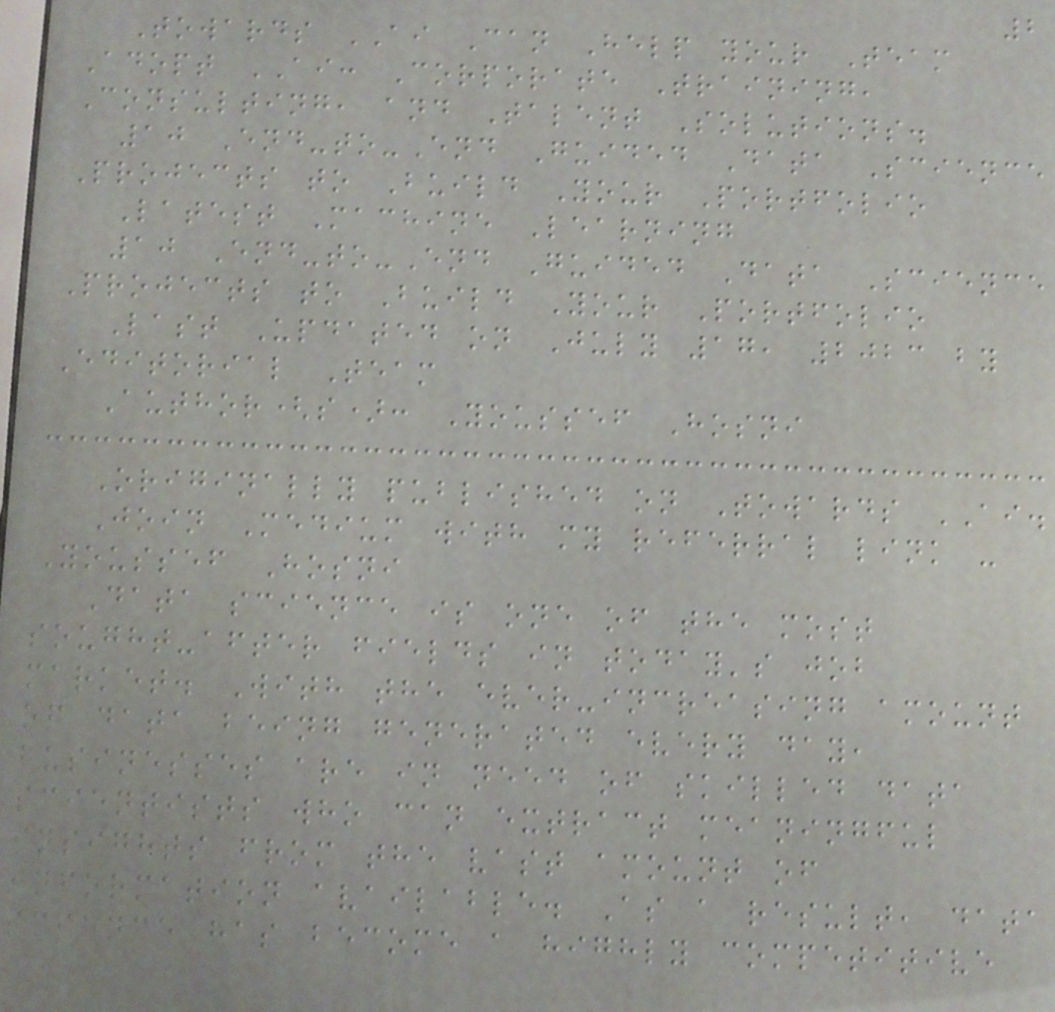2
Towards AI Can Help your Team
Adopt AI: Corporate Training,
Consulting, and Talent Solutions.
10 End-to-End Guided Data Science
Projects to Build Your Portfolio
Latest Machine Learning
10 End-to-End Guided Data Science
Projects to Build Your Portfolio
Last Updated on July 17, 2023 by
Editorial Team
Author(s): Youssef Hosni
Originally published on Towards AI.
Join Medium with my referral link -
Youssef Hosni
Data science is one of the most
sought-after fields in today's job
market. With the ever-increasing amount
of data being generated every day,
businesses are in need of skilled data
scientists who can extract meaningful
insights from the vast amount of
information available. As a result, data
science has become a highly competitive
